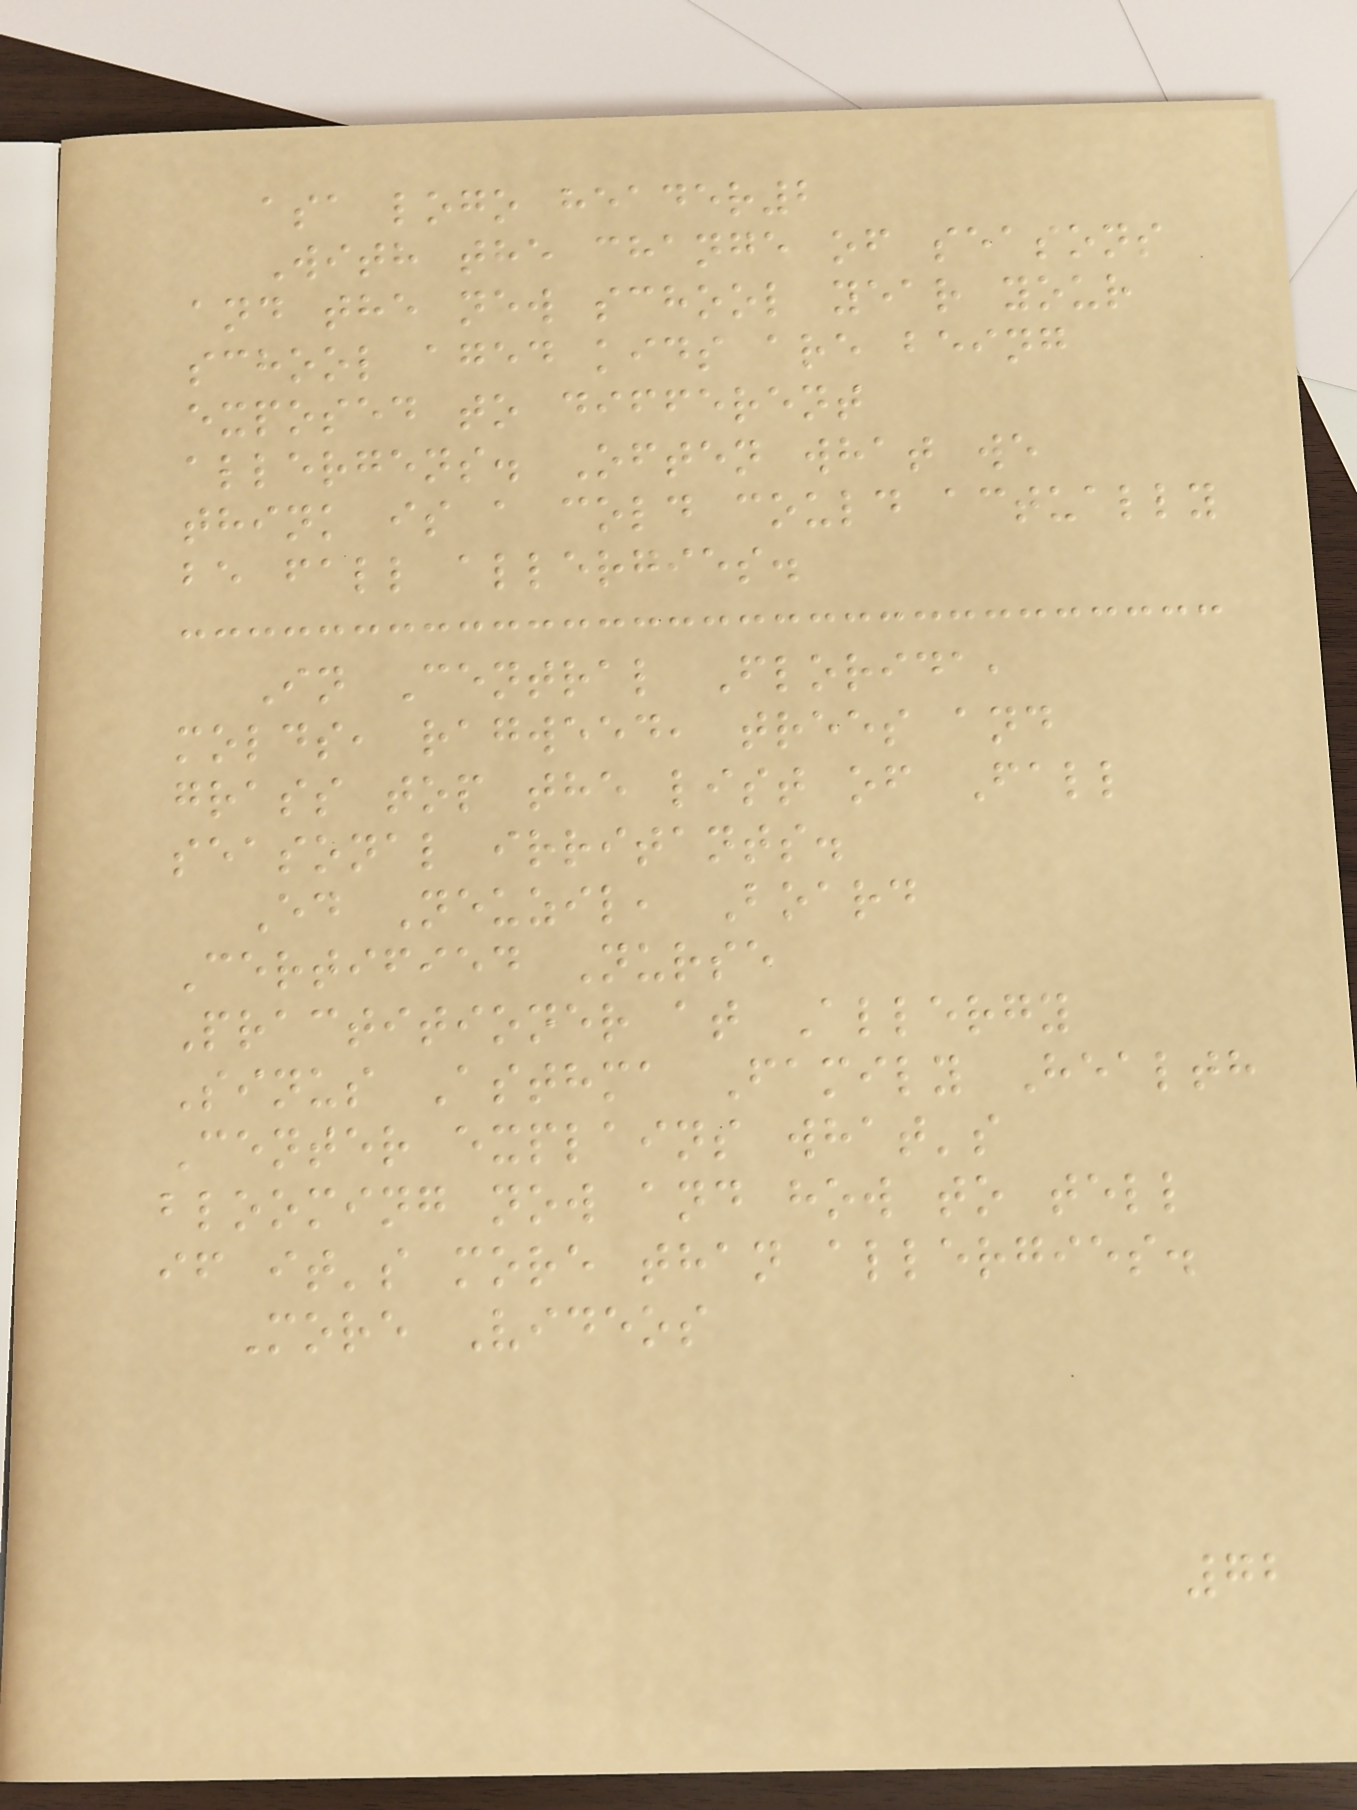asa logo header2
With the change of seasons
and the new school year your
school aged kids are being
exposed to different
allergens. Often what we
think is a cold could actually
be fall allergies.
In Central Florida,
molds, ragweed, trees and
grass top the list of Fall
seasonal irritants.
Ed Neuzil, Board
Certified Nurse
Practitioner at Allergy
Sinus Asthma Family Health
Center explains what's
blooming now and how to tell
if it's more than allergies.
More Videos
72
